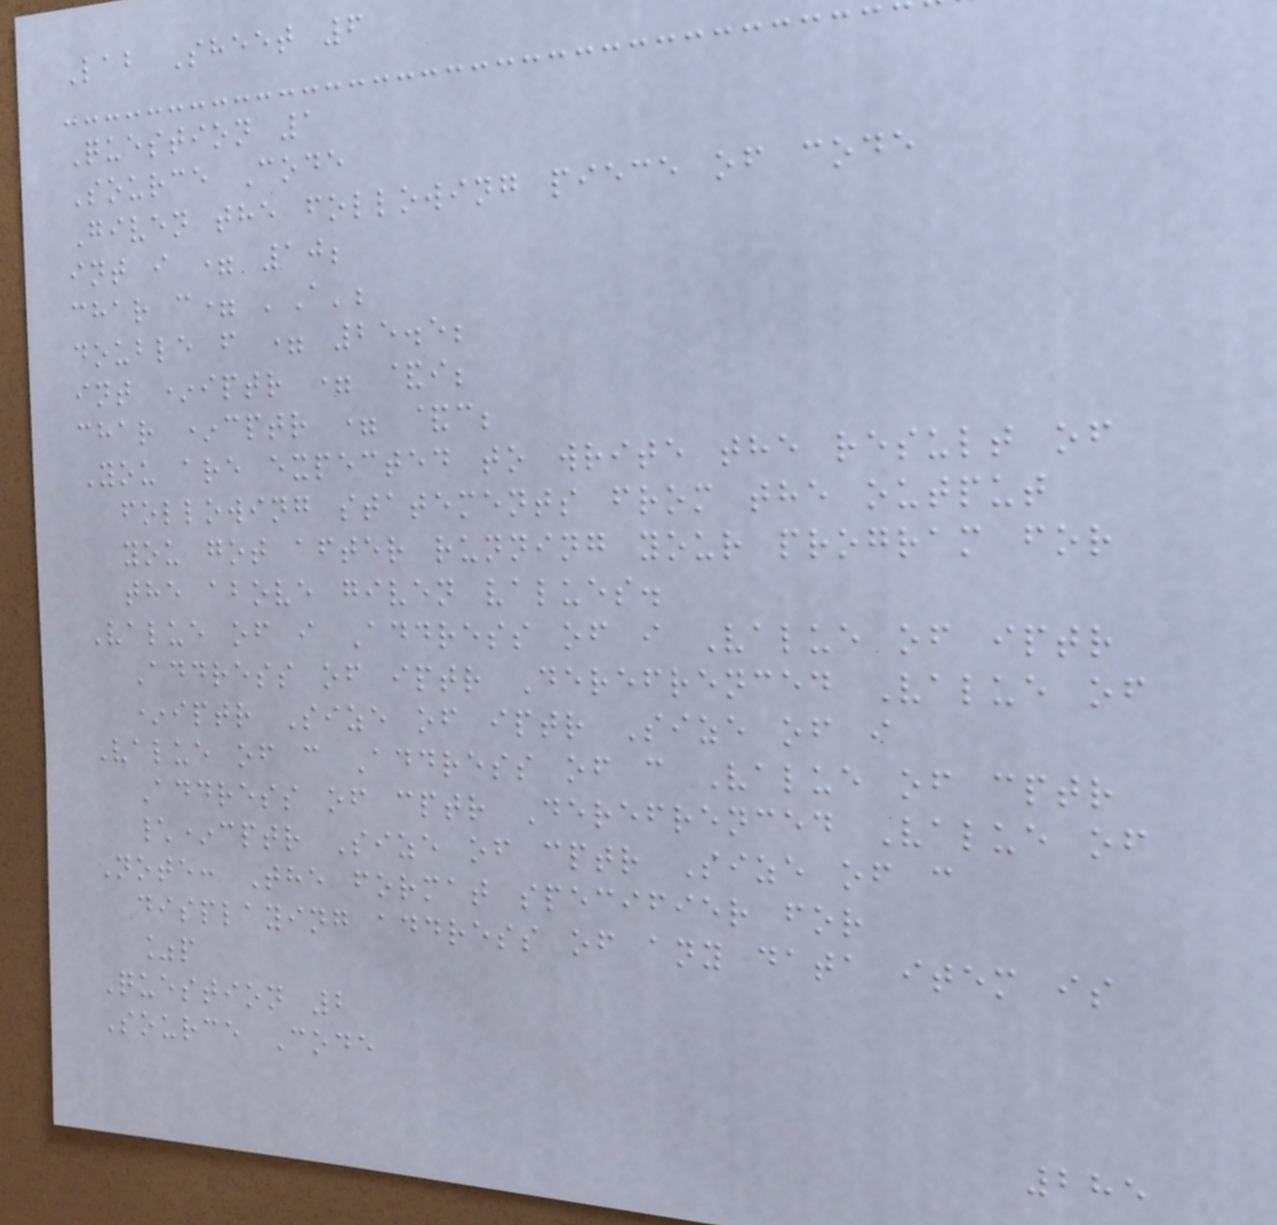Lab Sheet 6
Question 1
Source Code
Given the following piece of code
int i = 10;
char c= 'A';
double f = 25.5;
int *iptr = &i;
char *cptr = &c;
You are expected to write the result of
following statements from the output
you got after running your program for
the above given values.
Value of i Address of i Value of iptr
Address of iptr Derefrenced Value of
*iptr Size of iptr Size of i
Value of c Address of c Value of cptr
Address of cptr Derefrenced Value of
\*cptr Size of cptr Size of c
Note: The format specifier for
displaying address of any data item is
%p
Question 2
Source Code
285
